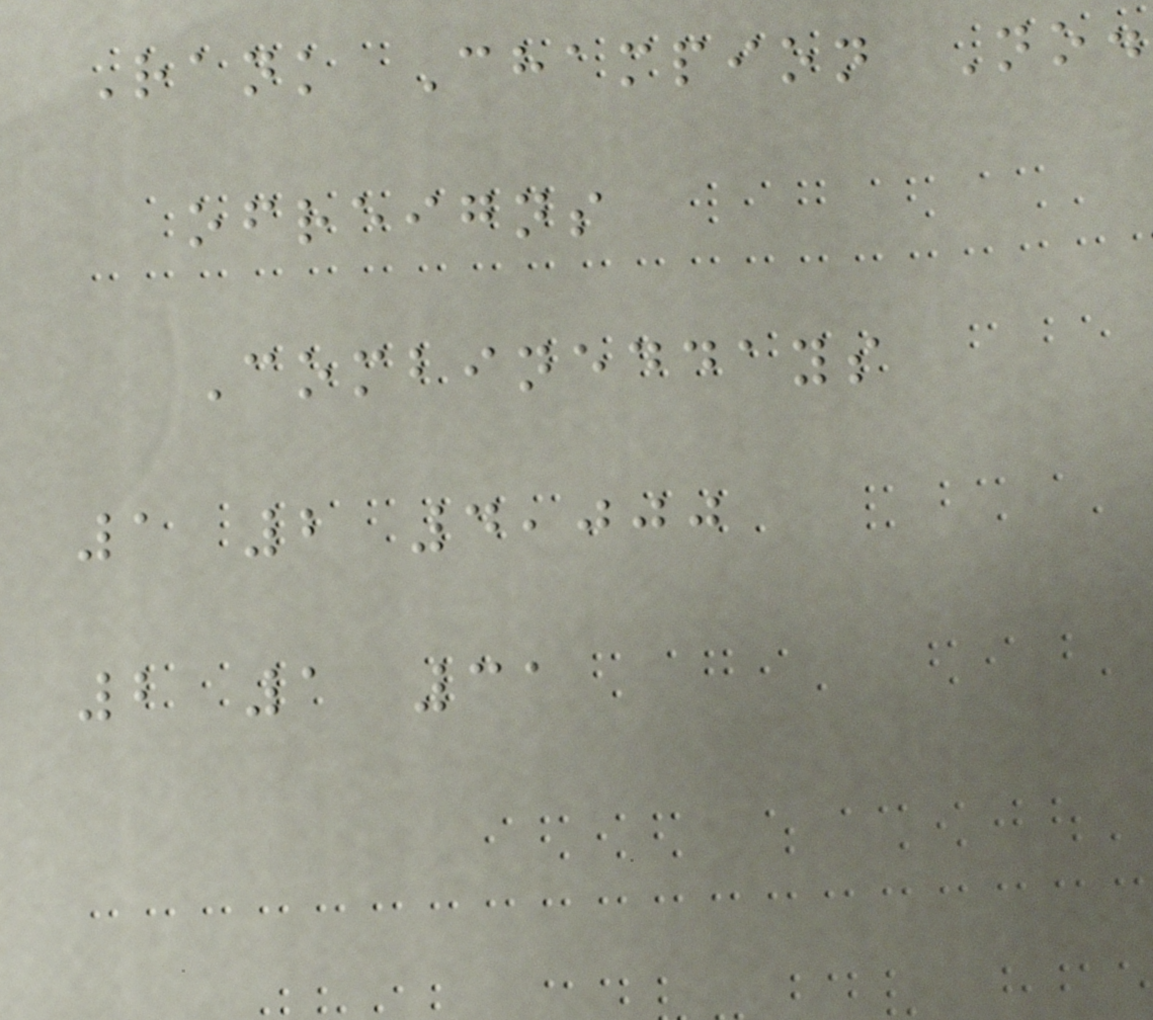Rank Champion No.
ofreigns
Combineddays
1 2 4,000
2 1 31
